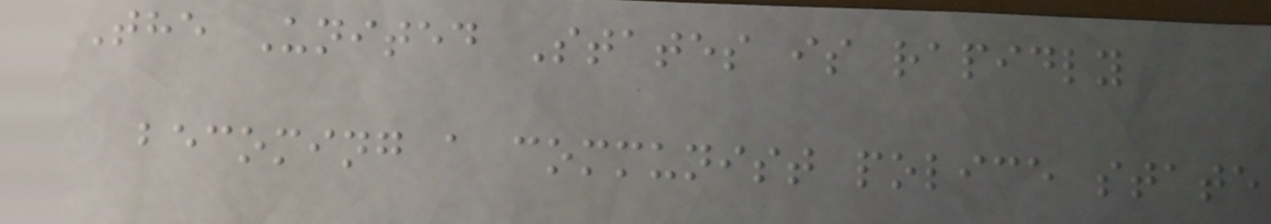The United States is rapidly
becoming a communist police state
